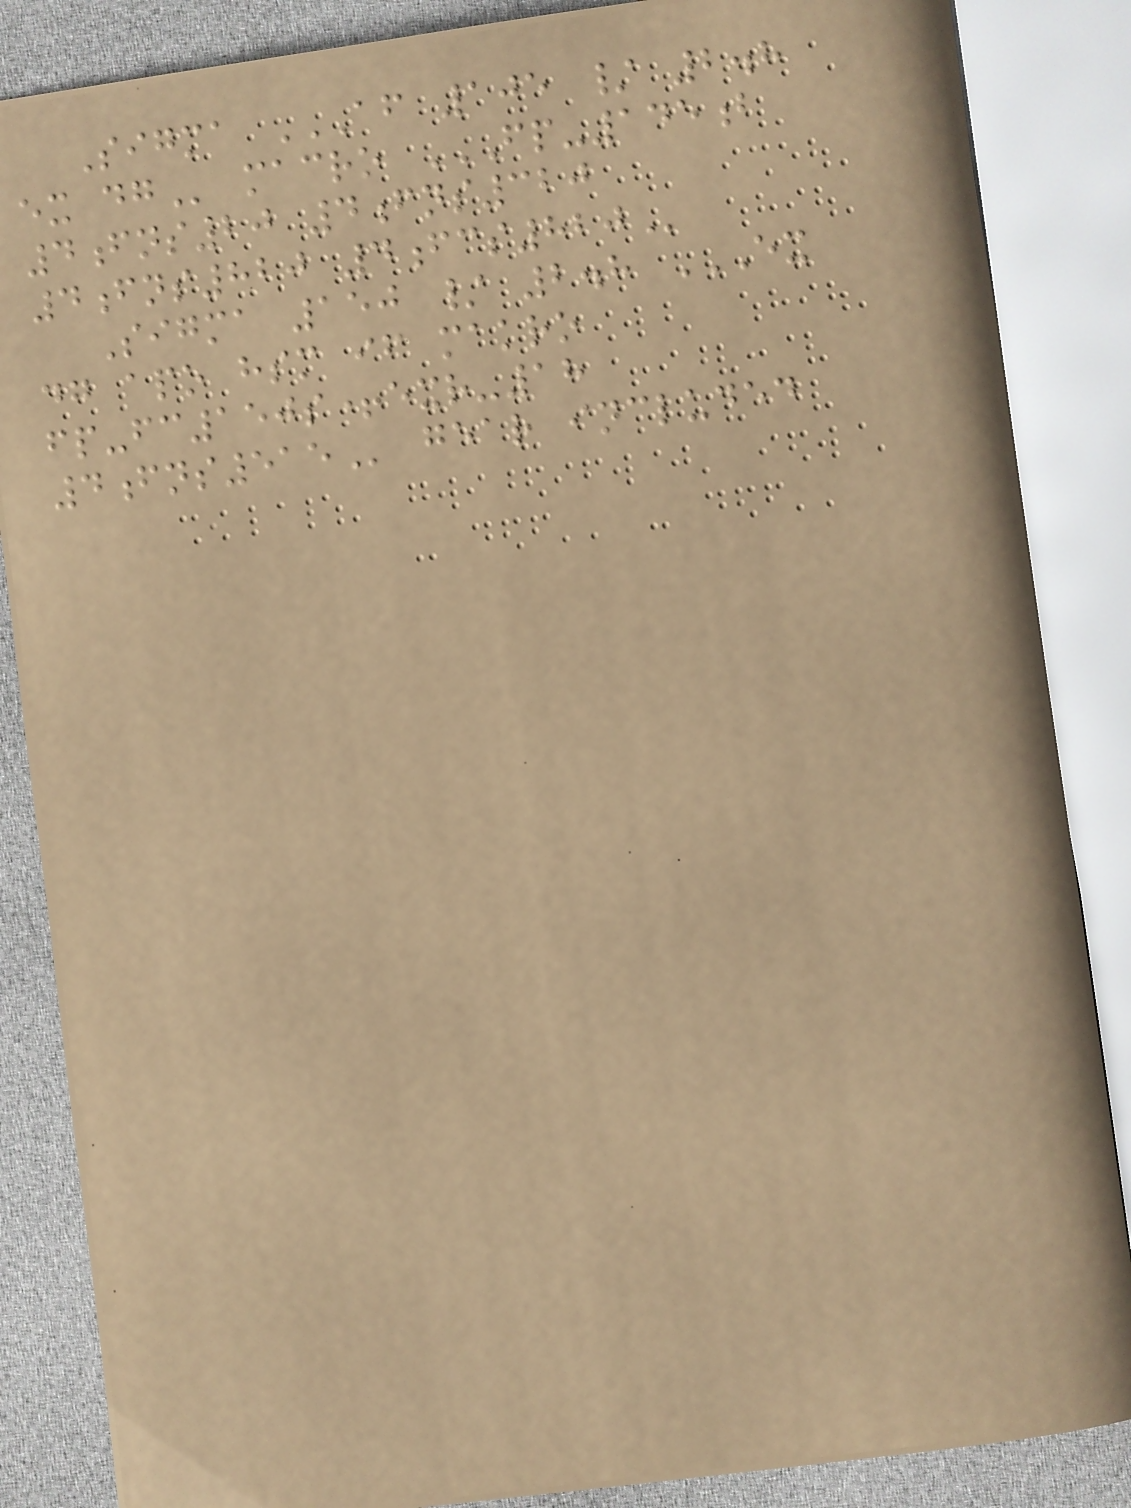Sigma AF 105 / 2.8
EX DG macro FP-145B
4FNS20 4FNS320
4FNS820 4FCS820
Sigma 150 / 2.8 EX
DG APO HSM IF MAKRO
FP-FC150S+EXR-18
4FNS515 gear included
